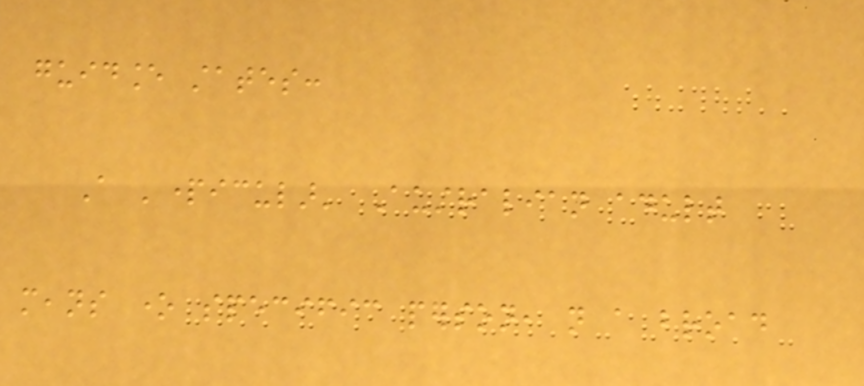guidance states:
A 'particular' Australian adult
means one specific person, not a broad
